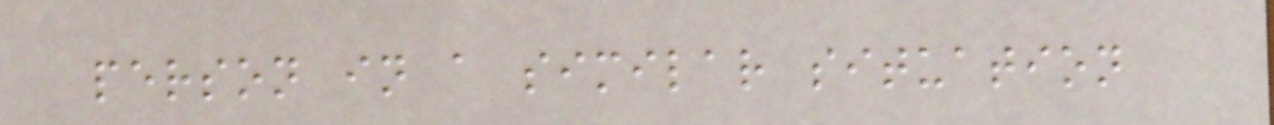person in a similar situation
